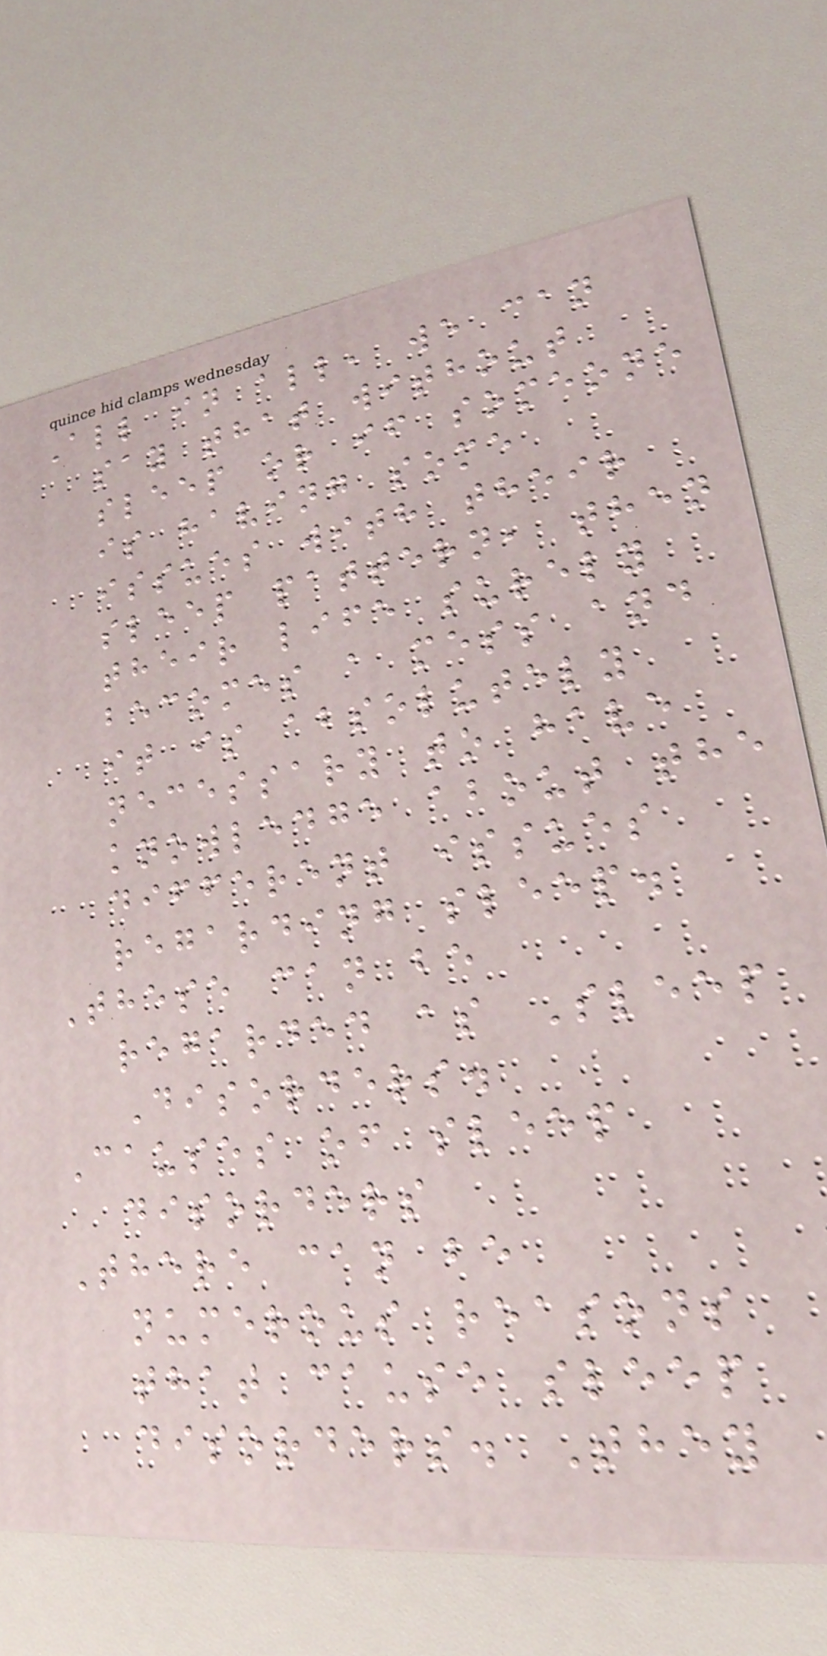All in all, we can
say that without
sleep or if someone
is having some
issues with their
sleep pattern, then
their life surely
becomes a mess and
it is absolutely
necessary to have
knowledge about the
different issues
regarding sleep.
These can be
regarded as Sleep
Disorders.
Causes of sleep
disorders
There can be
numerous reasons
that cause sleep
disorders. They
